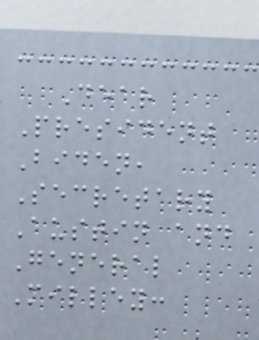Dear
President
Biden,
Secretary
Austin and
General
Milley:
